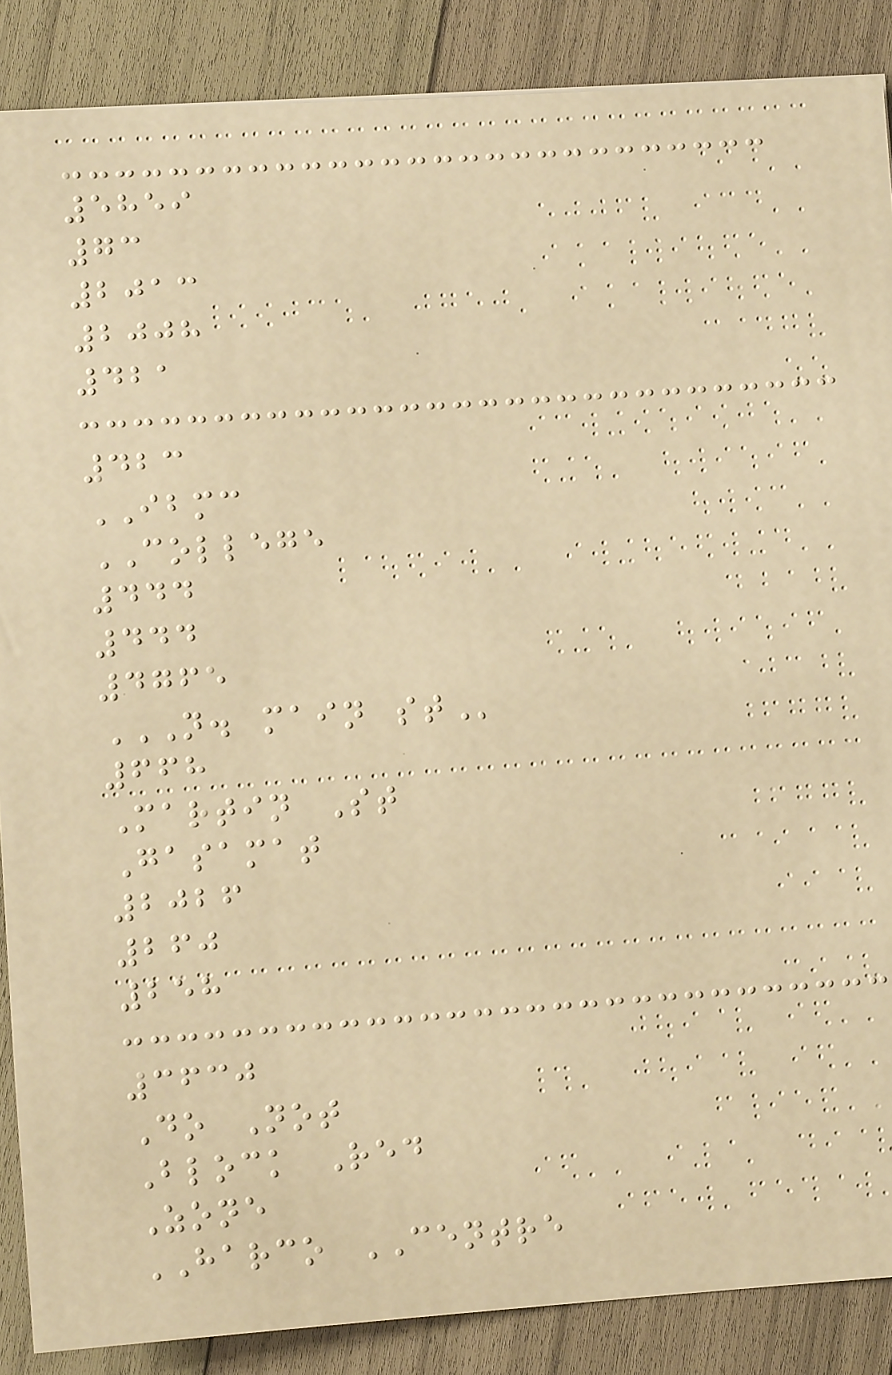5859
73
2013
2008
421
423
IBMC
COLLEGE
444
444
4765
N. MAIN ST
668
Martin St
Gasamat
2026
260
258
3630
Do Not
Block Red
Zone
HARCO CENTRE
